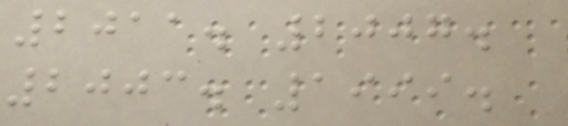2011. 2007.
2003. 1999.
